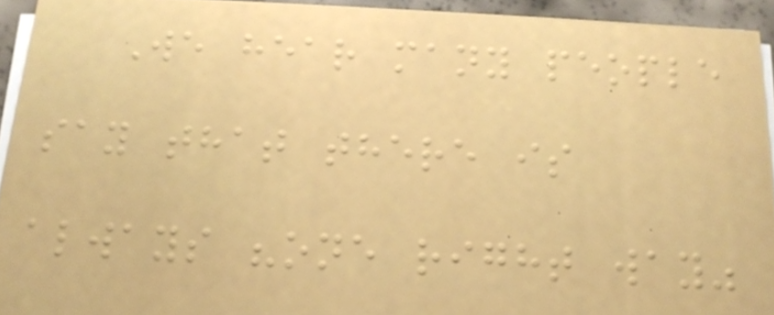We hear many people
say that there is
always "one right way"
